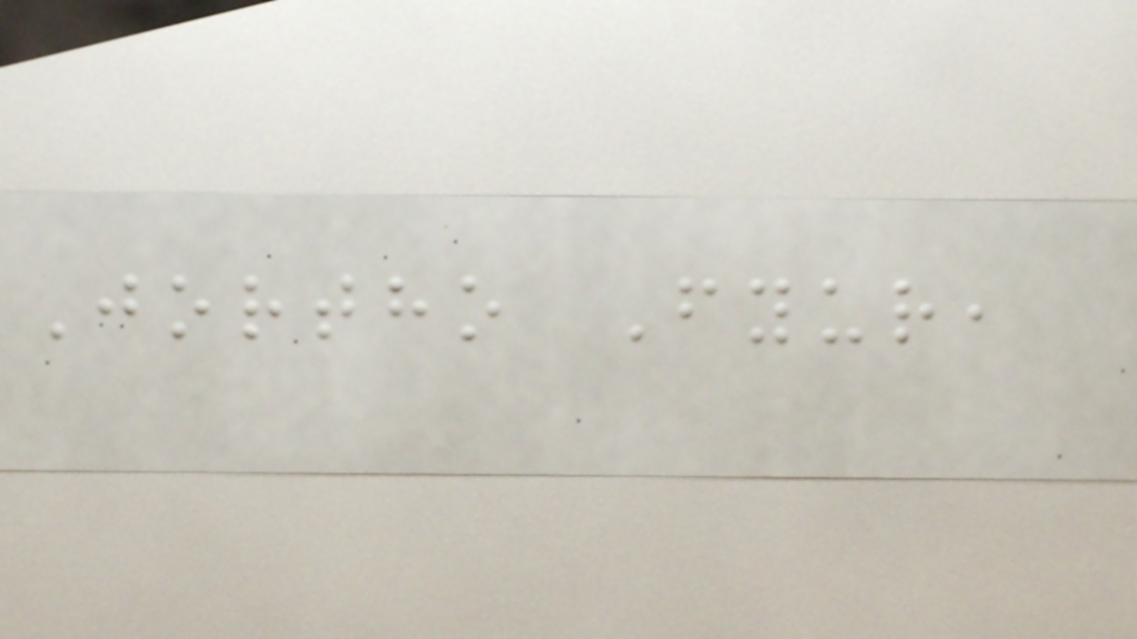Jortho Fyur,
